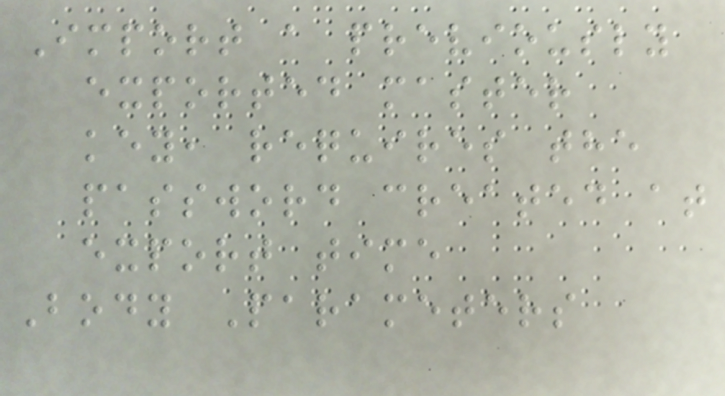Import a previously
exported master
key, requires the
password created at
export time
Body Parameters
